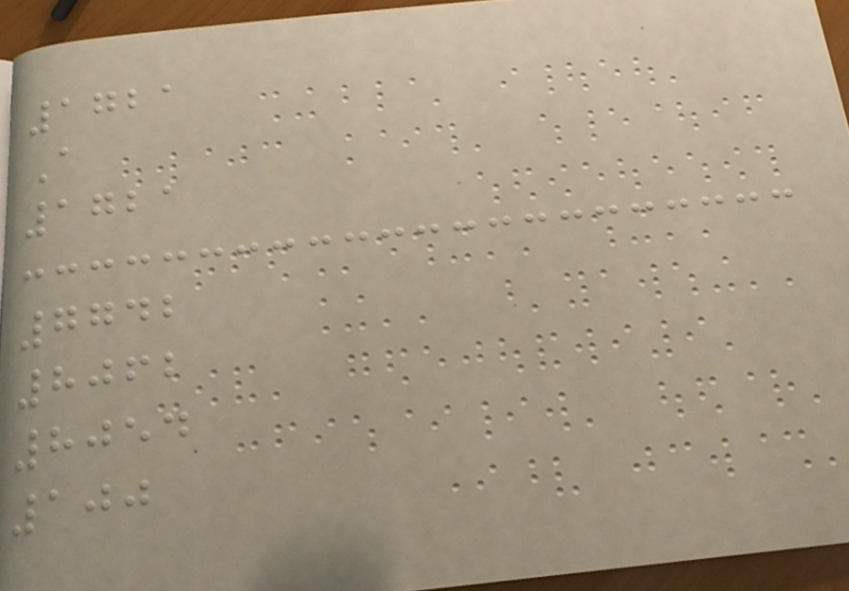1721
A
1721
7742
8062
8054
100
